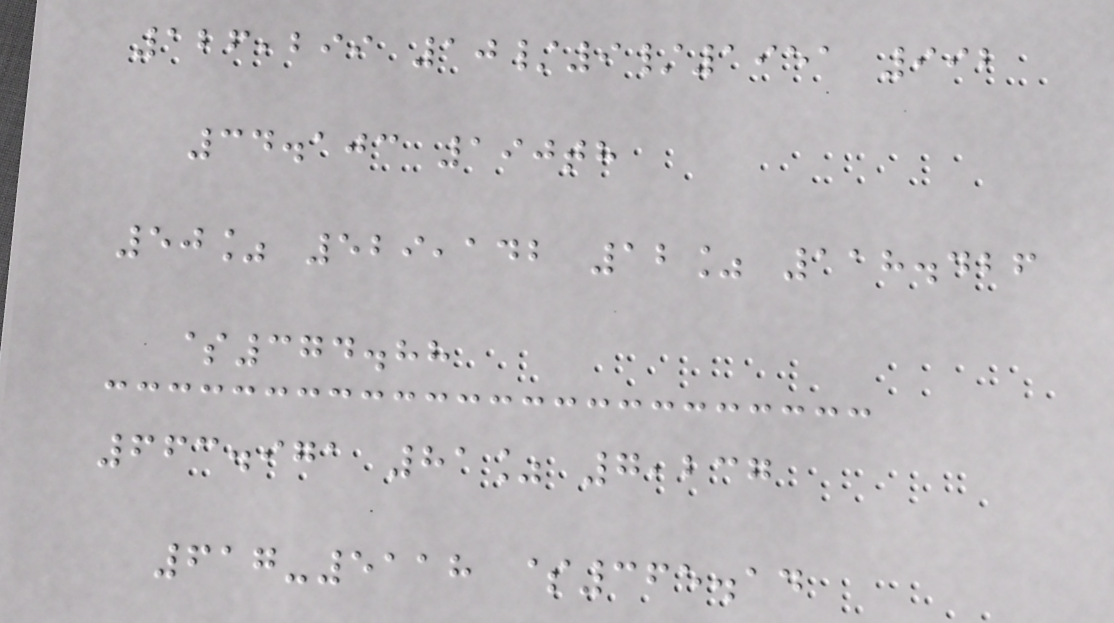126,299 10/9/1951 992
34.103 190th
50% 529,142 12% 118.426
$374.88
663.971 81% 7,237
617-5118 $365.14
